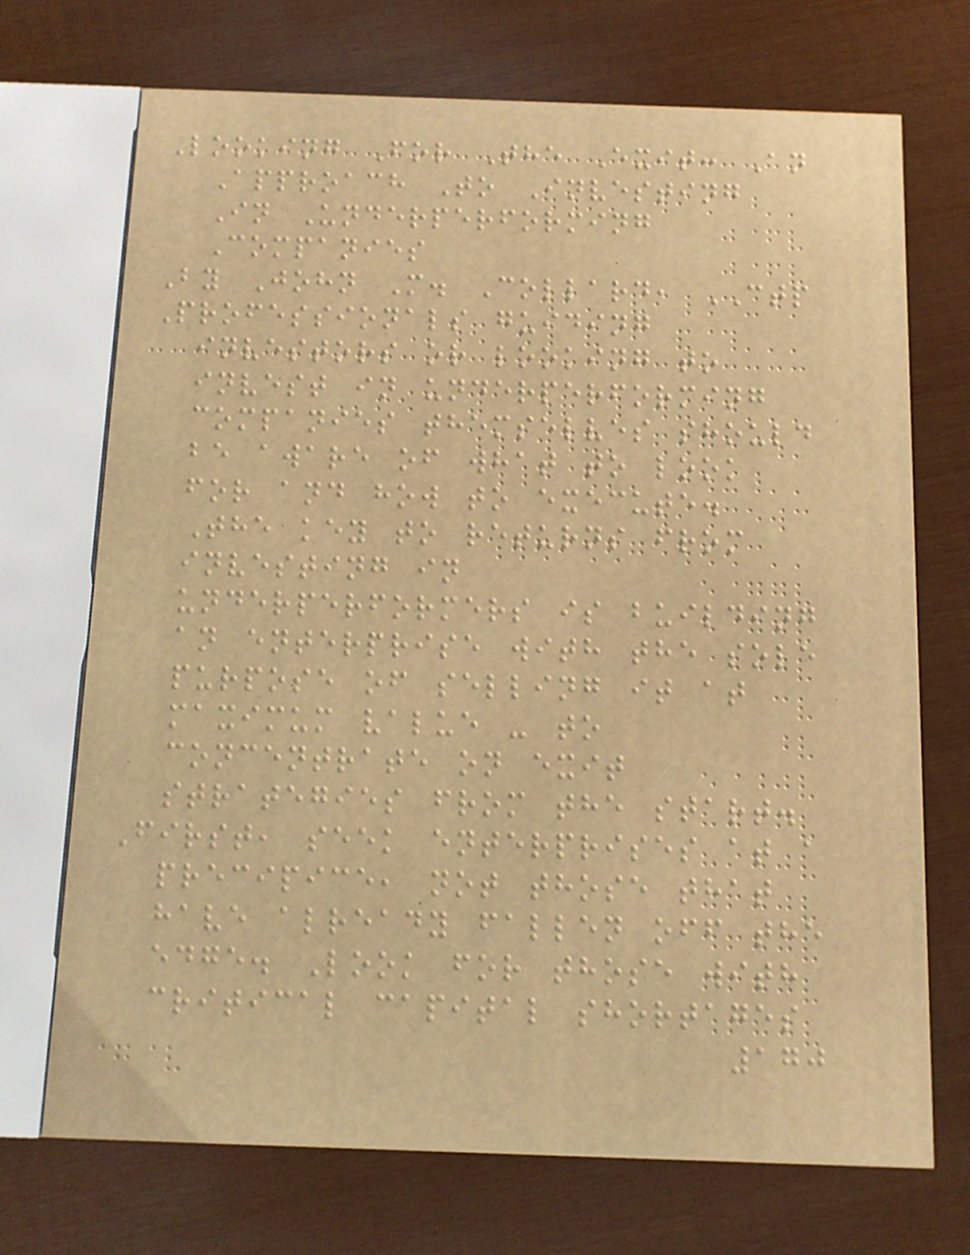Looking For The Exit: An
Approach To Investing
In Underperforming
Companies
By John M. Collard, CTP
Professionals guiding
investors or looking to
invest in underperforming
companies themselves should
be aware of what to look
for and how to execute.
The key to returns from
investing in
underperformers is building
an enterprise with the sole
purpose of selling it at
maximum value - to
concentrate on exit
strategies from the start.
First, seek enterprises at a
precipice, not those that
have already fallen off the
edge. Look for those with
critical capital shortages
170
